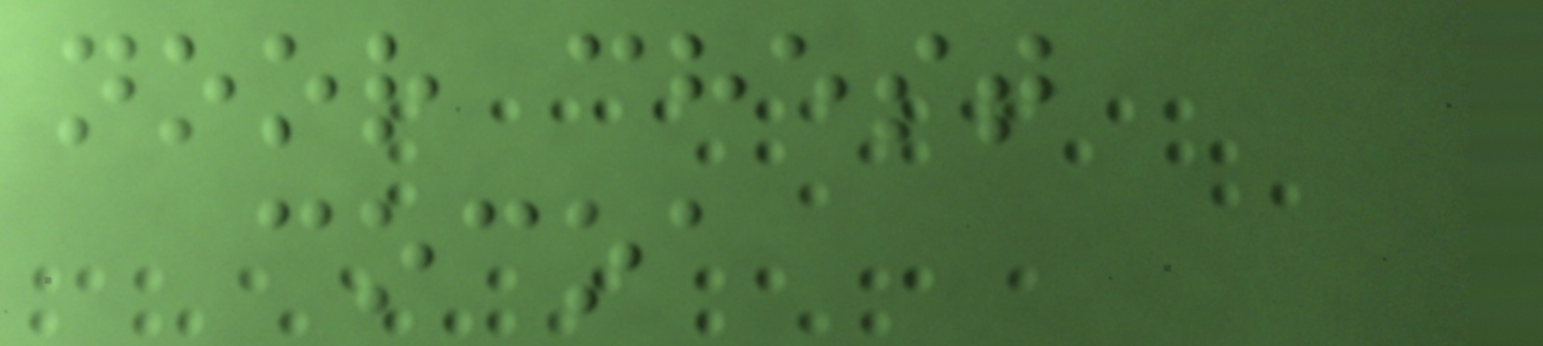noor chest
cocoa
